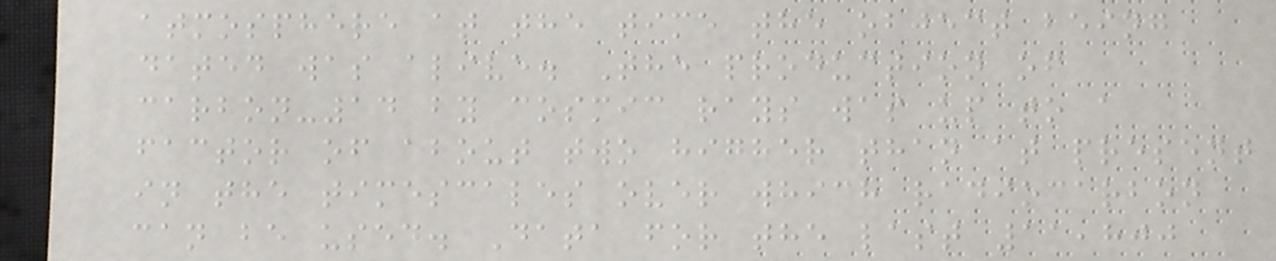atmosphere at the time the object being
dated was alive. The production of
carbon-14 by cosmic rays was up to a
factor of about two higher than at present
in the timescales over which radiocarbon
can be used. Data for the last 11,800
